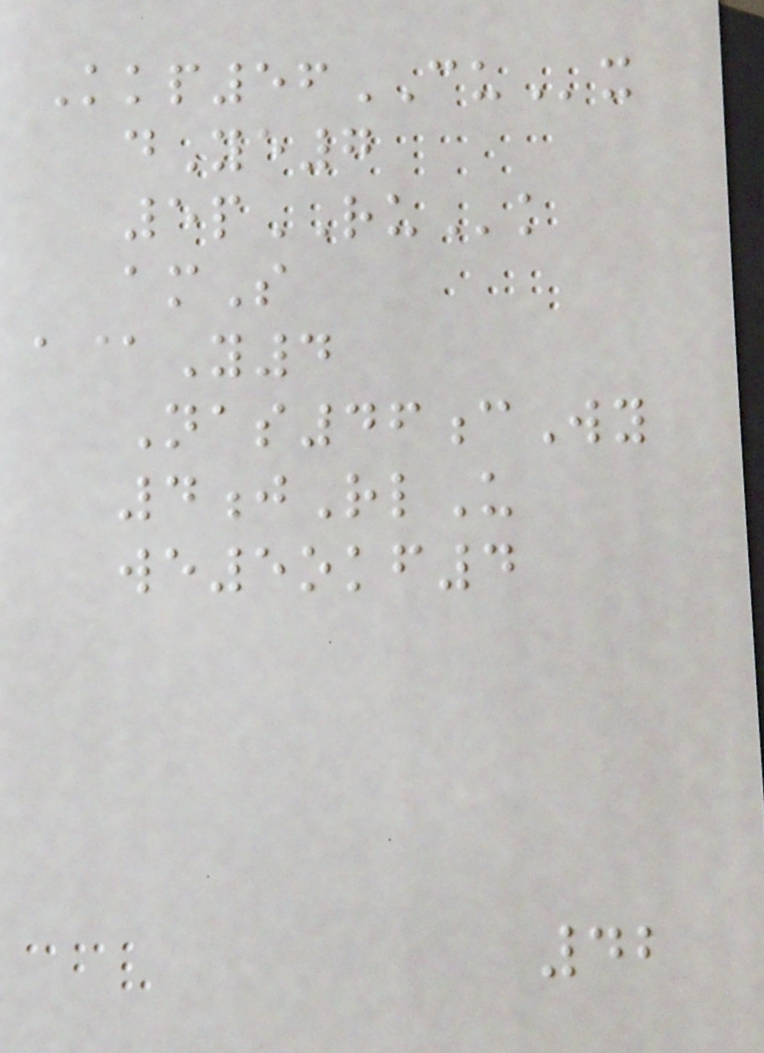Kkp56CUx
dYe7
5pRUk
amS
a@Y4
Nas46cWy
4jRlU
we5okf4
42
